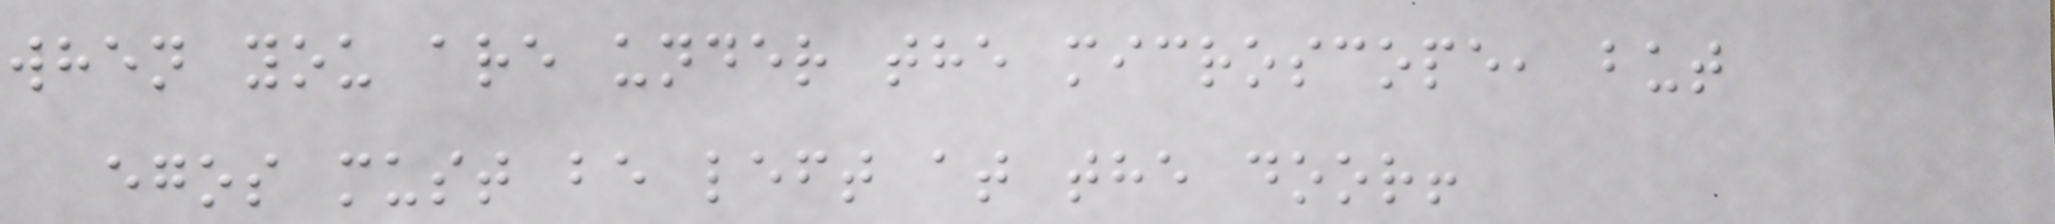when you are under the microscope, but
egos must be left at the door!
